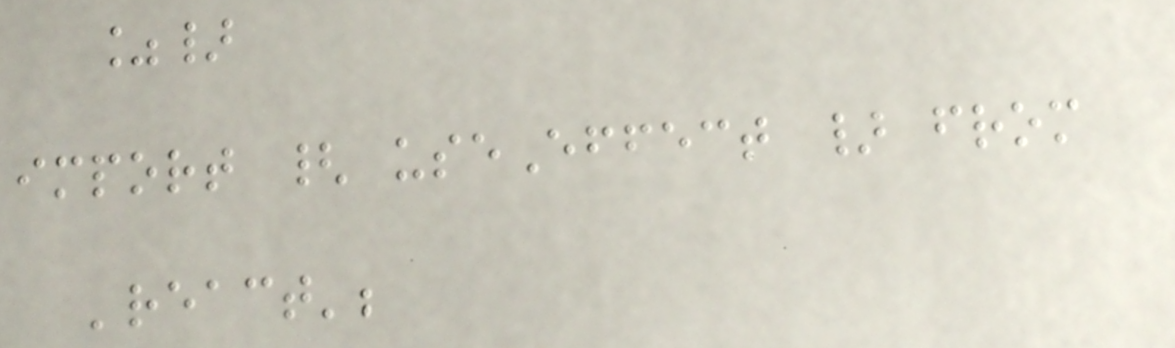%}
import { useEffect } from
'react';
